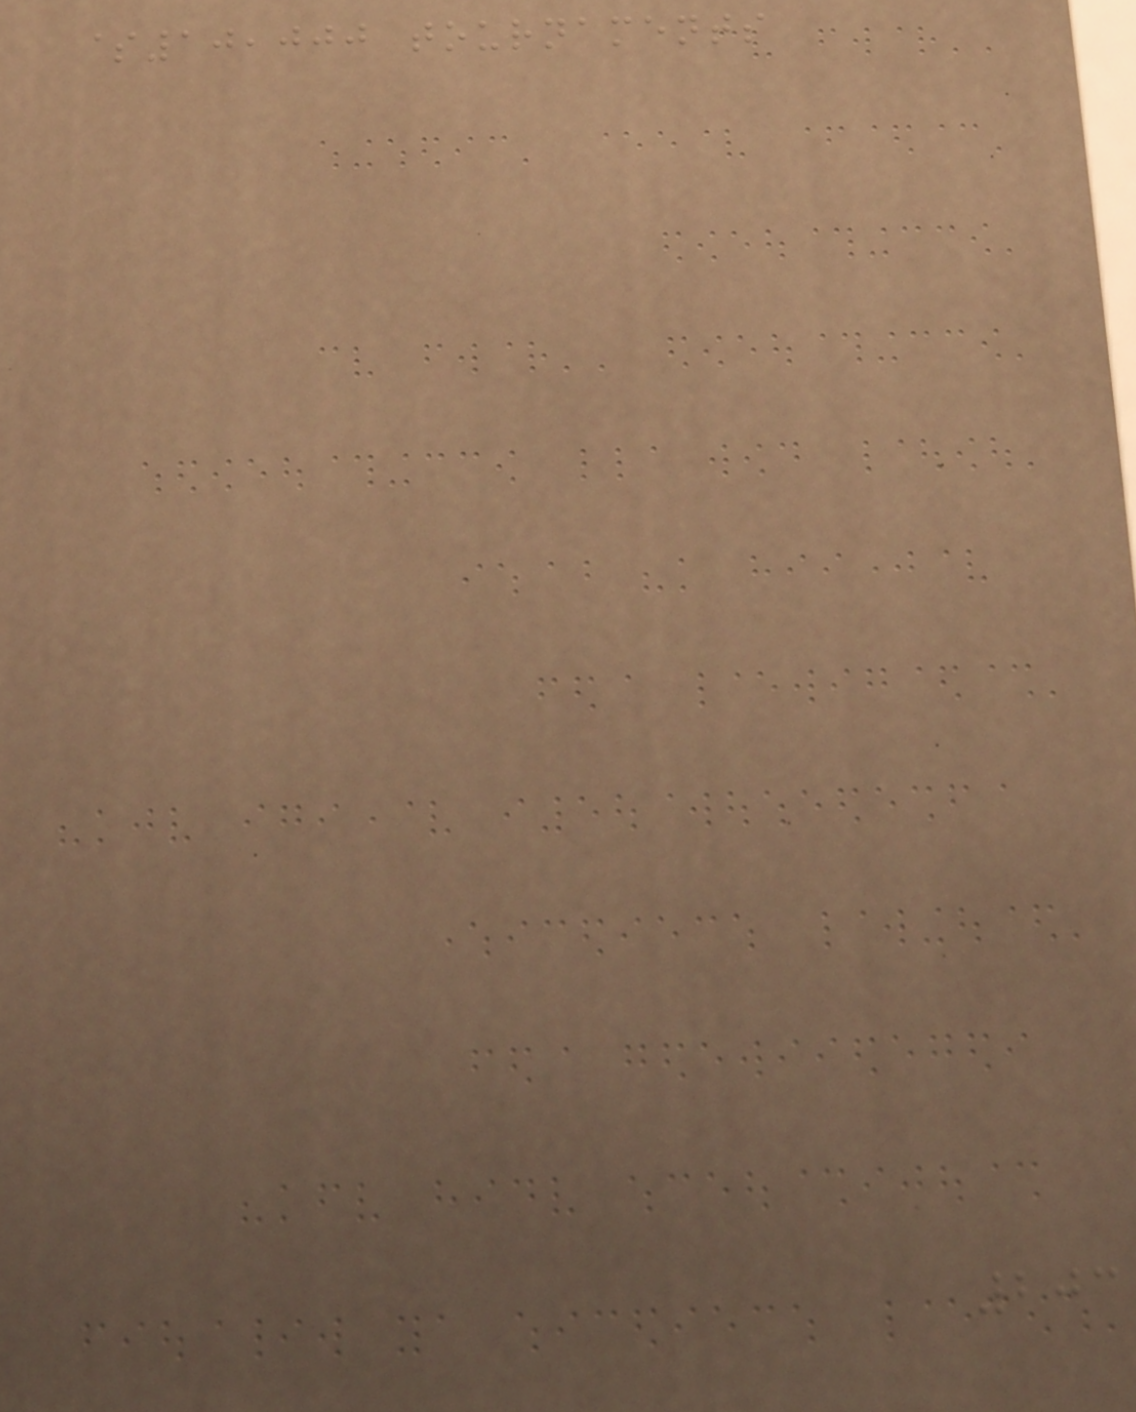$10,000 tournaments
203
